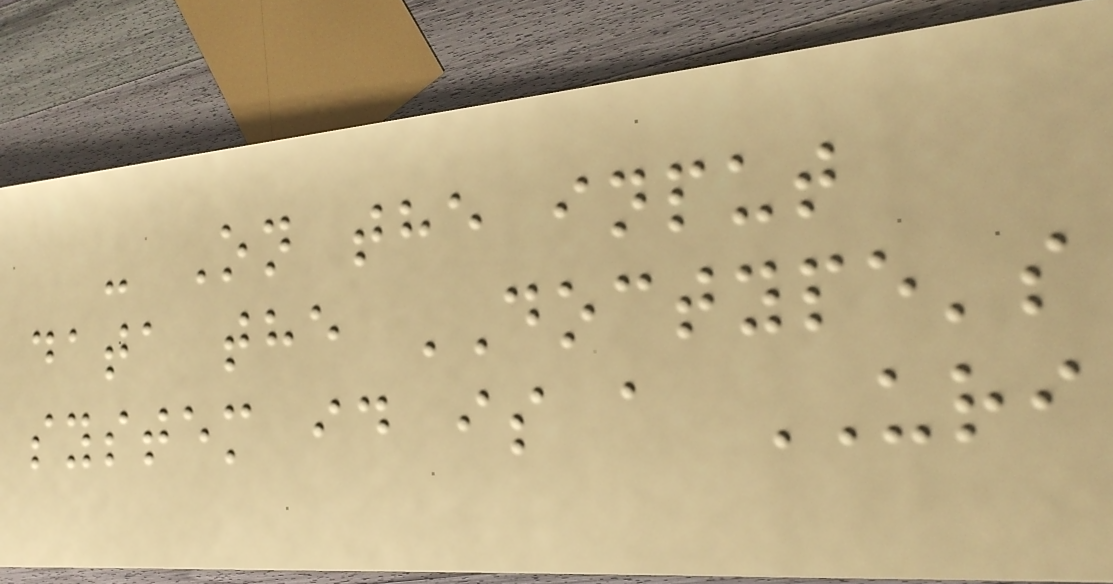- On the input
data the DOCTYPE's
system id is a URI
